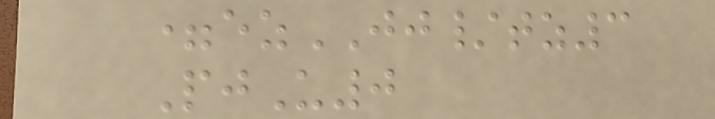=ezJJ/tz3
PjU0
